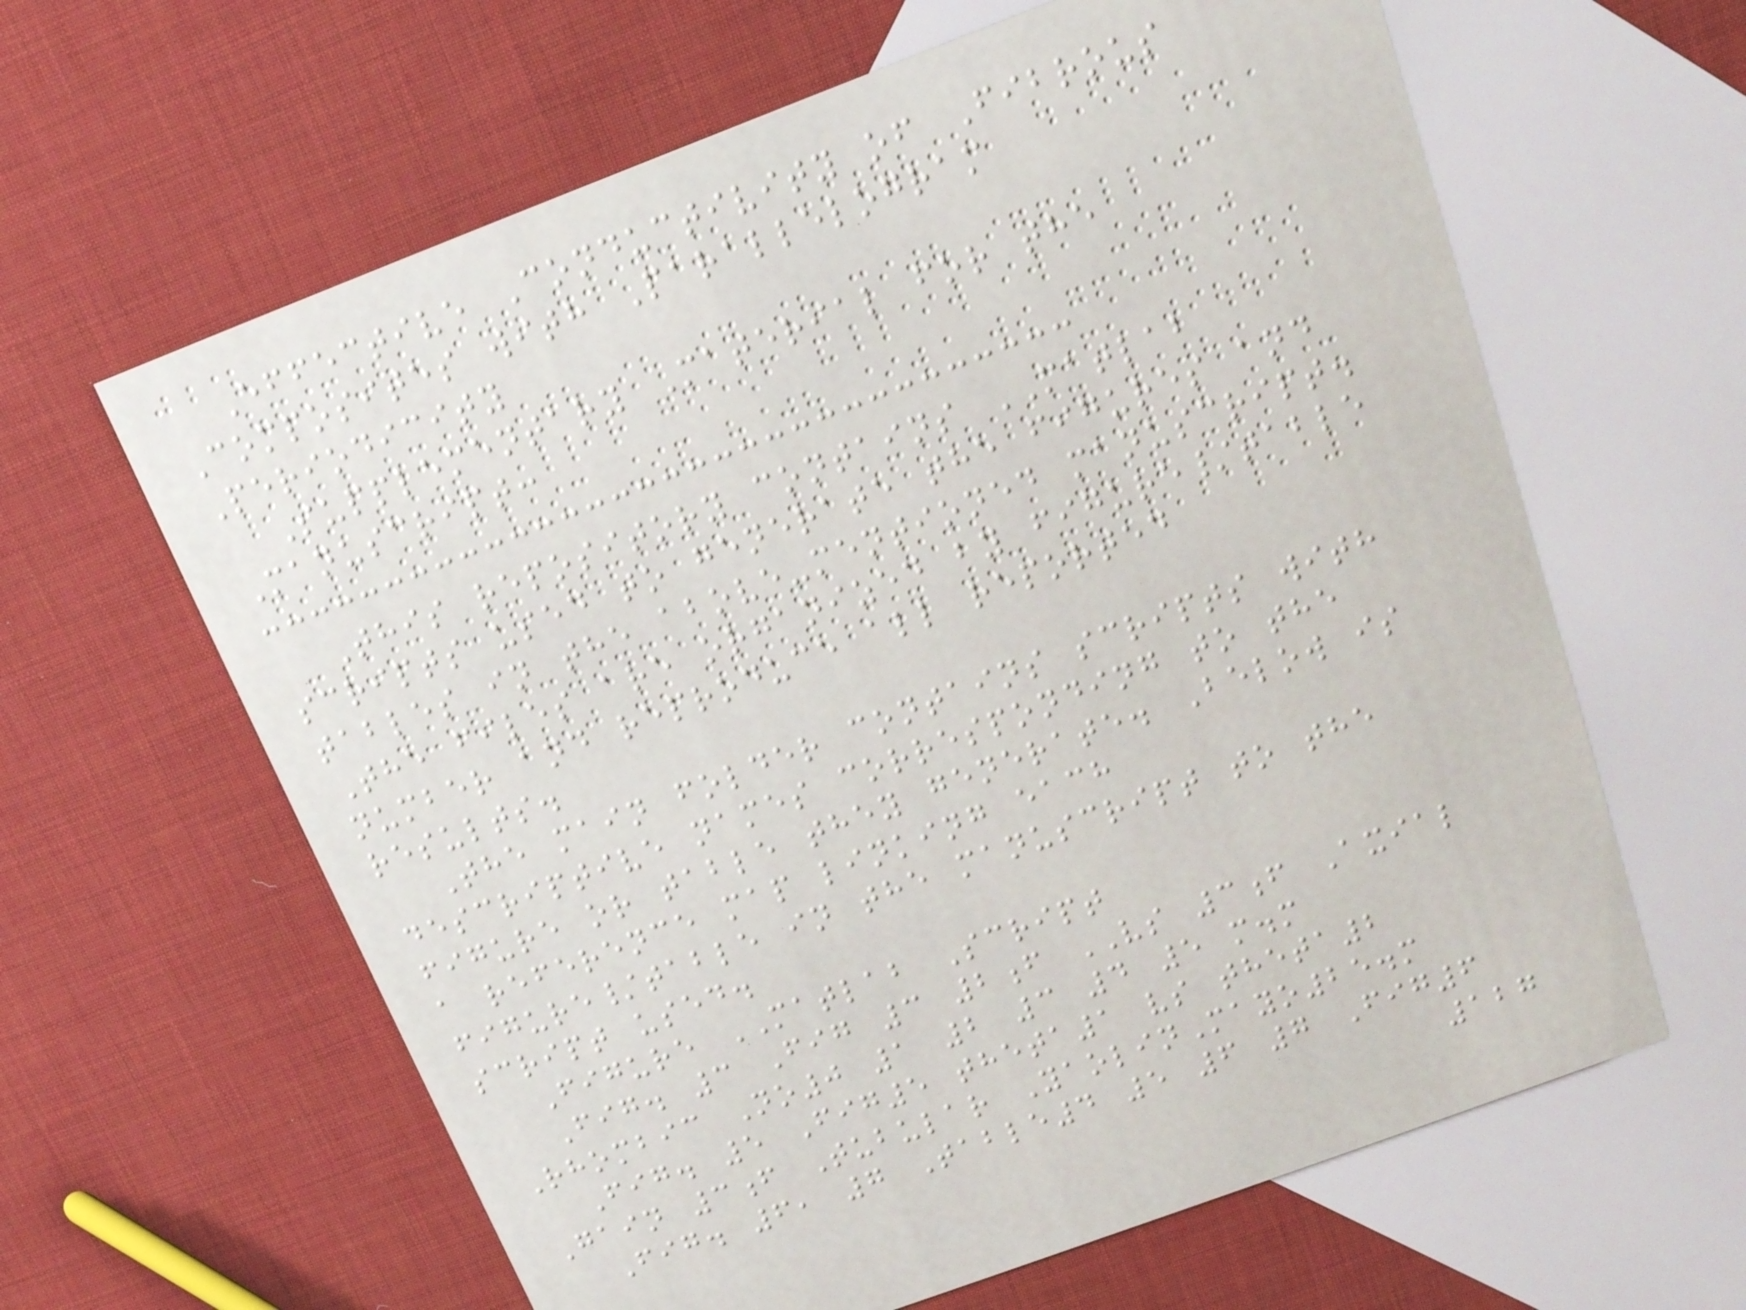Effective Conductivity of Fibrous
Composites with Parallelogram
Periodicity
Supplementary Material for the
Manuscript:
This repository contains MATLAB
scripts used to generate the figures and
tables in the above-mentioned manuscript.
The files are organized by figure/table
number and reproduce all reported
results.
The main folder contains scripts with
descriptive names corresponding to the
figure or table they generate. Below is
a reference map linking each
figure/table in the manuscript to the
script used.
Figure MATLAB Script
Fig. 3 Fig 3 2f VS 3f Axial
Rhombic No0 1 2 3 4 5 m.m
Fig. 5 Fig5 theta1 vs theta2
Gain 3f Tubular YaolinMayo25.m
Fig. 6, 7 Table4 5 6 7 Fig6
127
